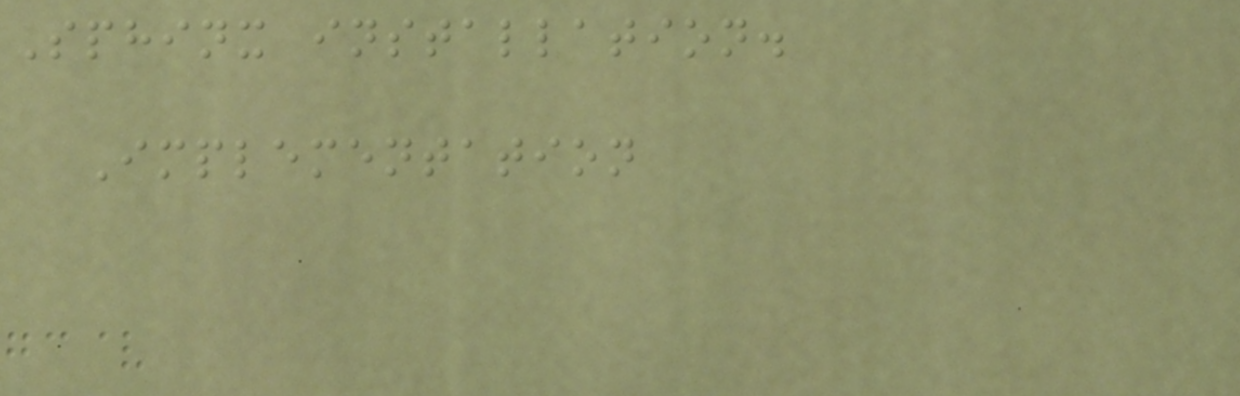Sphinx installation.
Implementation
